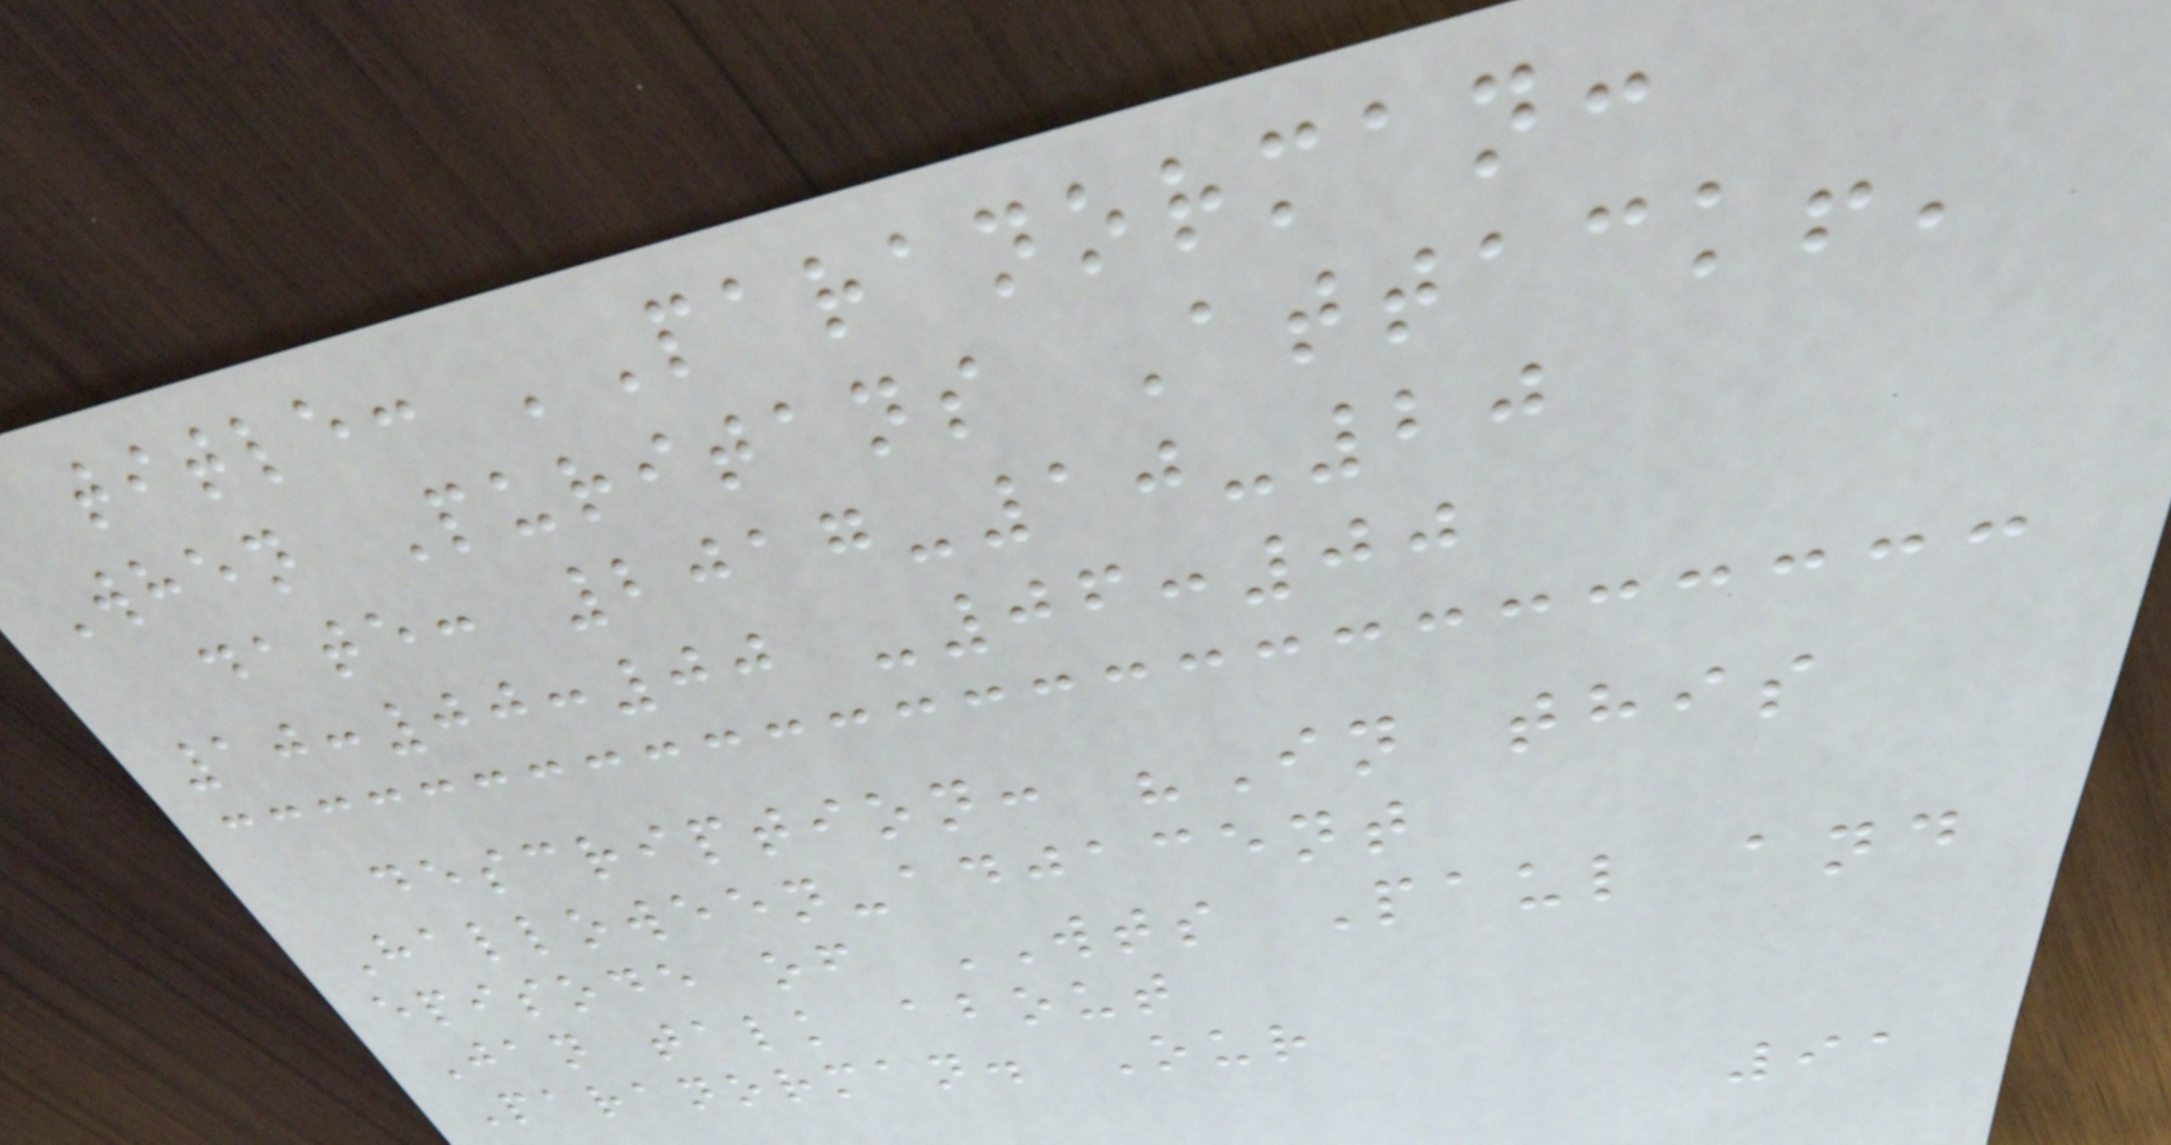title: 'Paranorman:
When Puritans Attack!'
date: 2017-10-20
10:00:00 -06:00
description: "In this
Halloween-adjacent
episode of WTS Paul and
Jan talk about
Paranorman. Our
91
